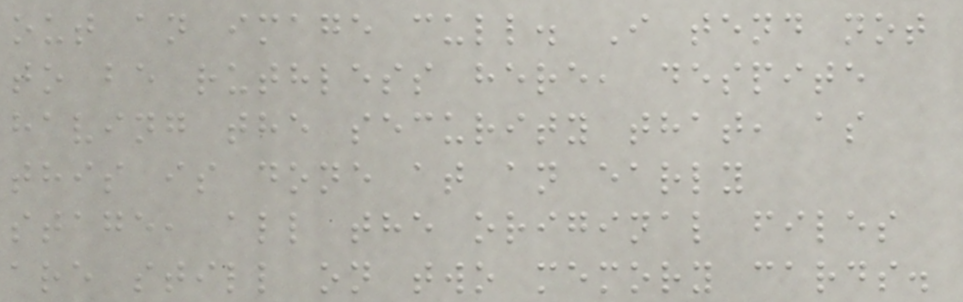out an image cull. I tend not
to be ruthless here, despite
having the security that, as
this is done at an early
stage, all the original files
are still on two memory cards.
